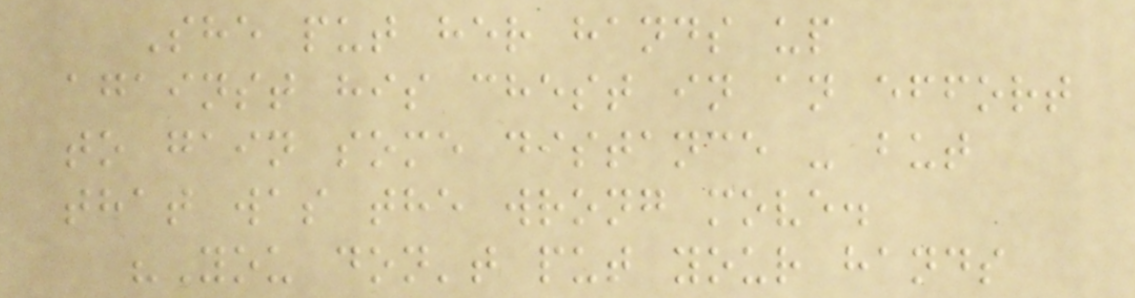She put her hands up
against his chest in an effort
to gain some distance - but
that was the wrong move.
"You don't put your hands
